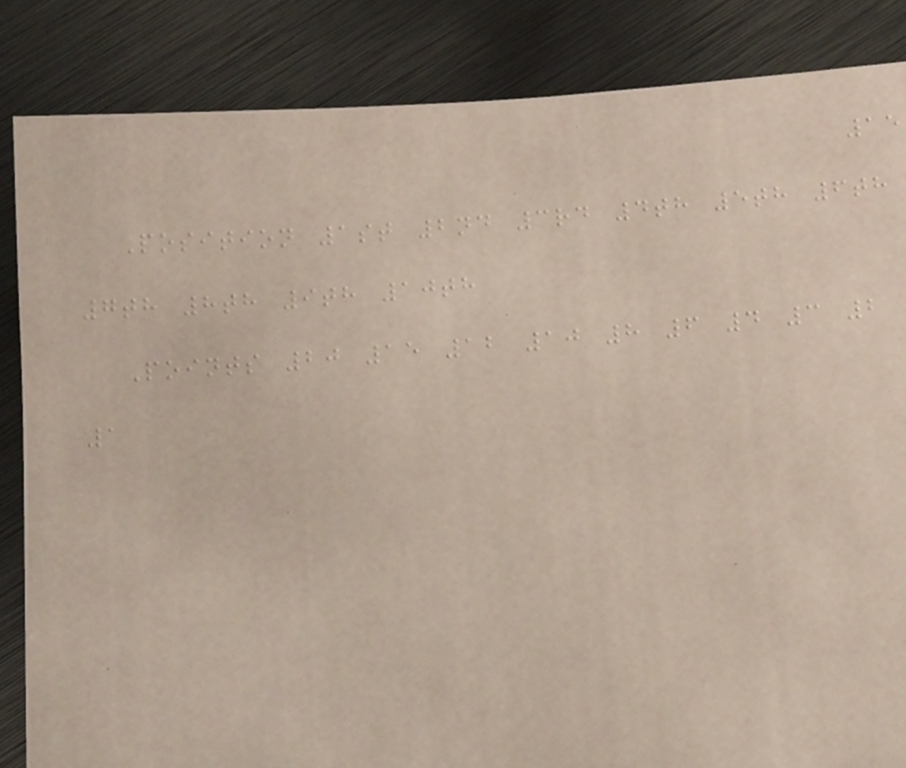15
Position 1st 2nd 3rd 4th 5th 6th
7th 8th 9th 10th
Points 20 15 12 10 8 6 4 3 2
1
